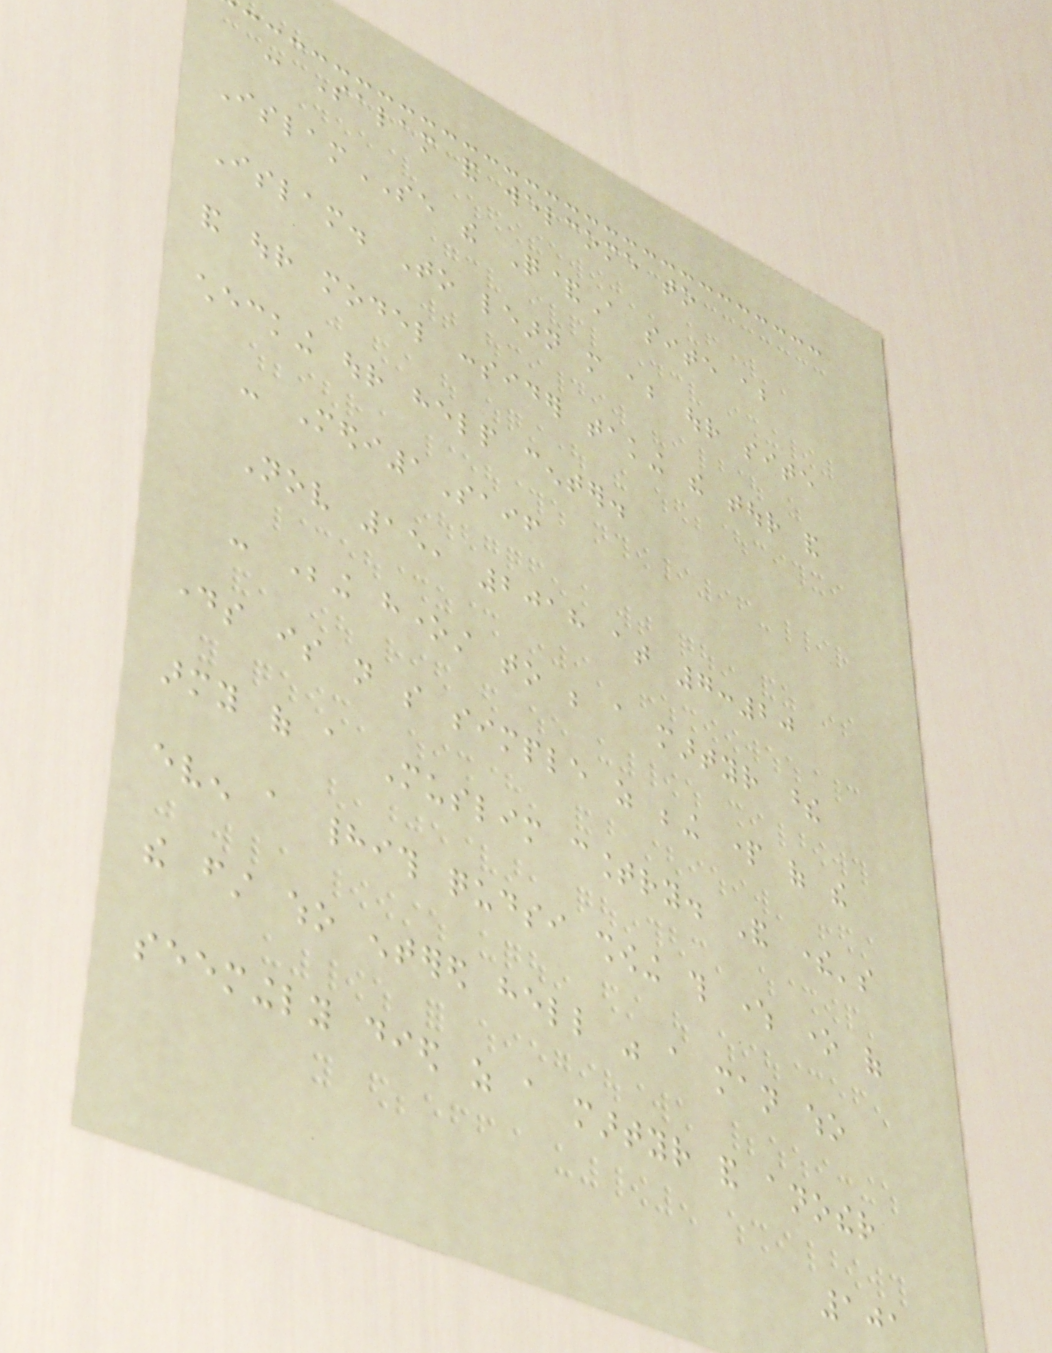- Salam and welcome to
IslamSE the Q&A site about
Islam. To learn more about our site
and our model consider taking the tour and
checking our help center.
- Medi1Saif
Nov 15, 2018 at 7:20
- Being honest to be a martyr these
days is not so simple as being part of the
army of a Muslim country. And there's
even a hadith qudsi showing this where one of
the first who entered hell was a man who
seemingly died as a martyr and another
101
